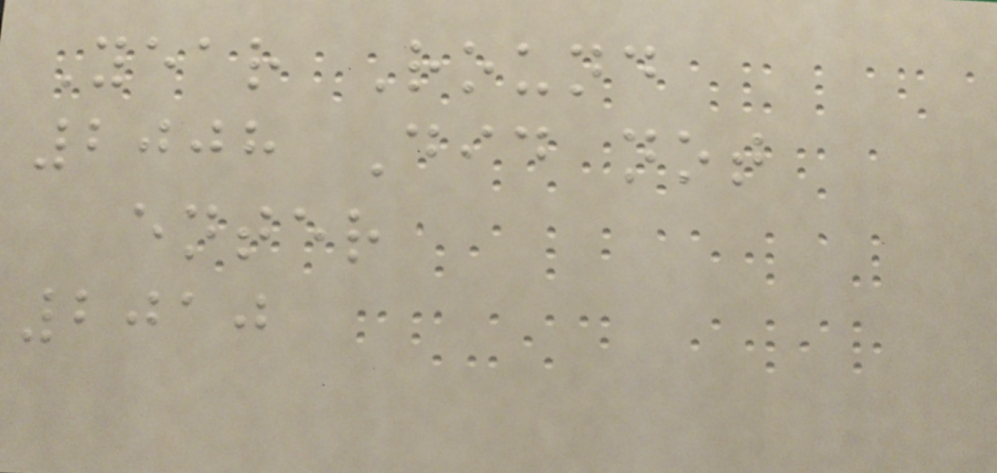Year Round
2008 Did not
enter
2010
